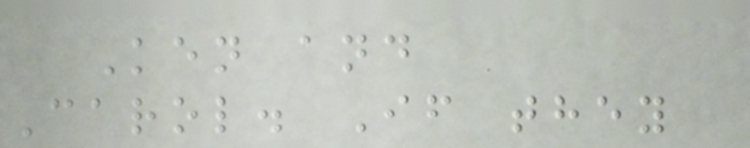Ken and
Carol. If they
